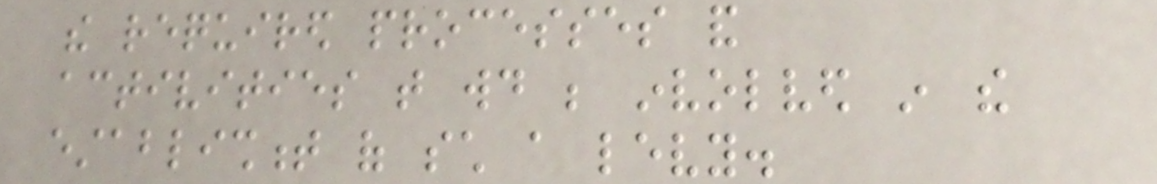the required processes and
activities that would be involved in the
establishment of such a levy.
